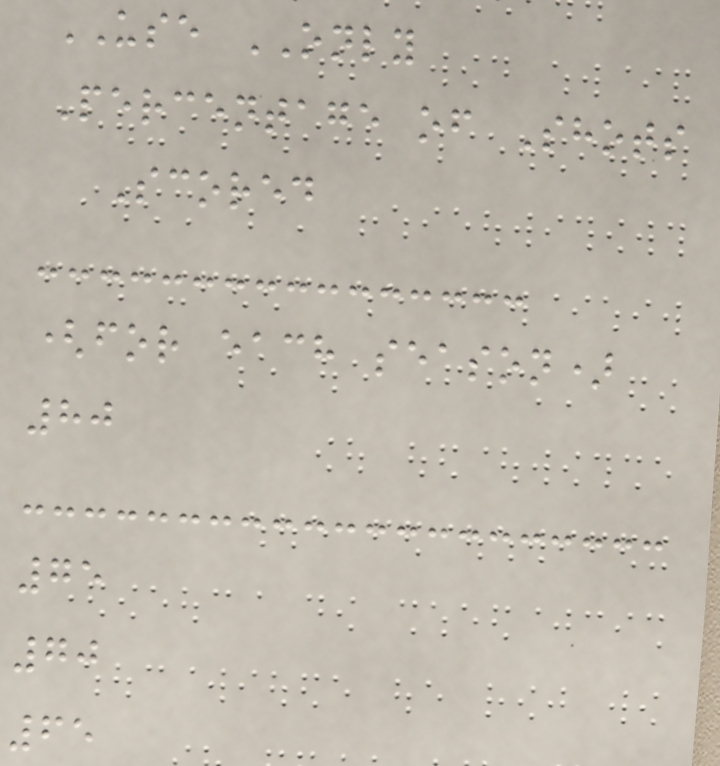USE ONLY
Percentage of Shots
Scored
(for each season)
80
75
70
65
